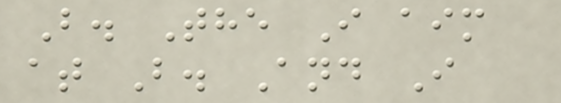B. The I aim
at B. And I
